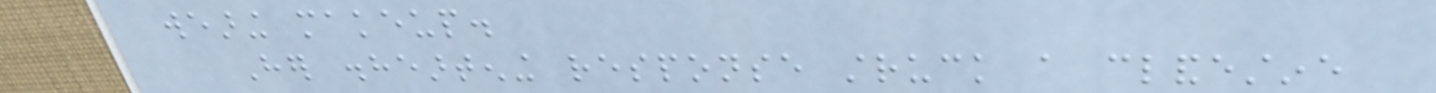wearing makeup.
Her disheartening response struck a clandestine
